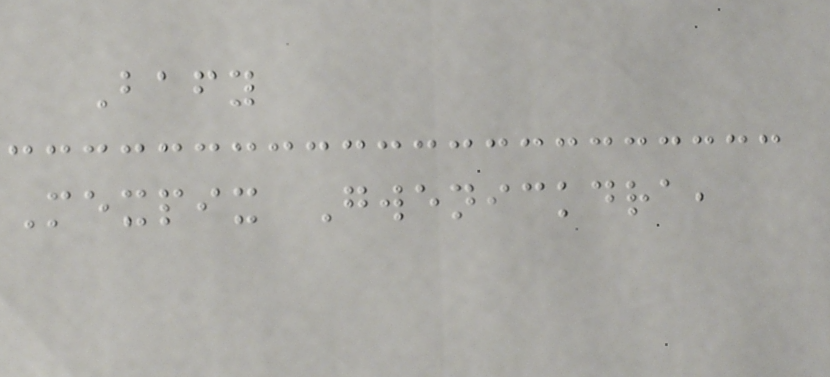Bafy
Mexpix Gwenickdra,
